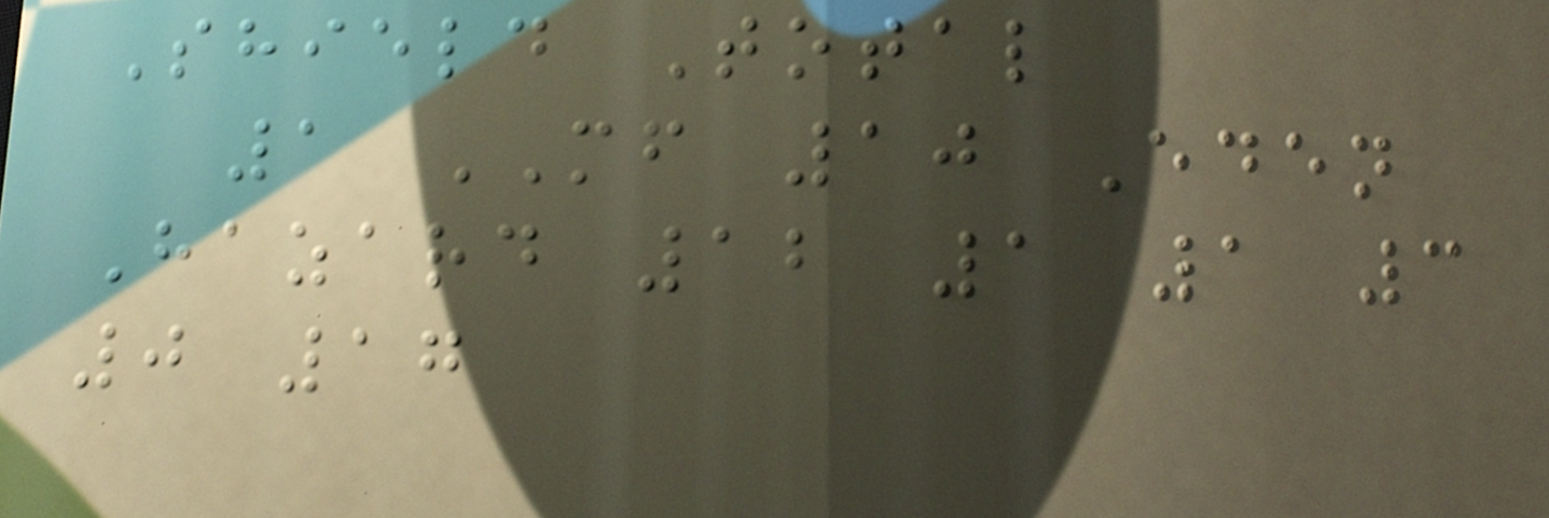Shield Total
1 MF 10 Eden
Hazard 12 1 1 3
0 17
